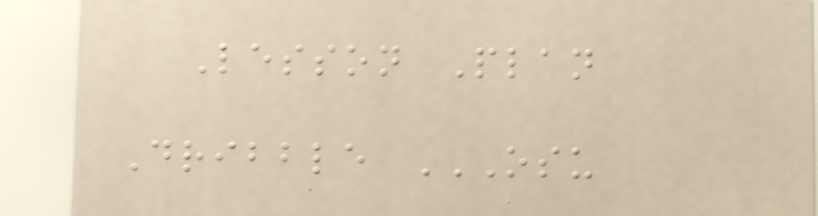Lesson Plan
Dribble OSU
